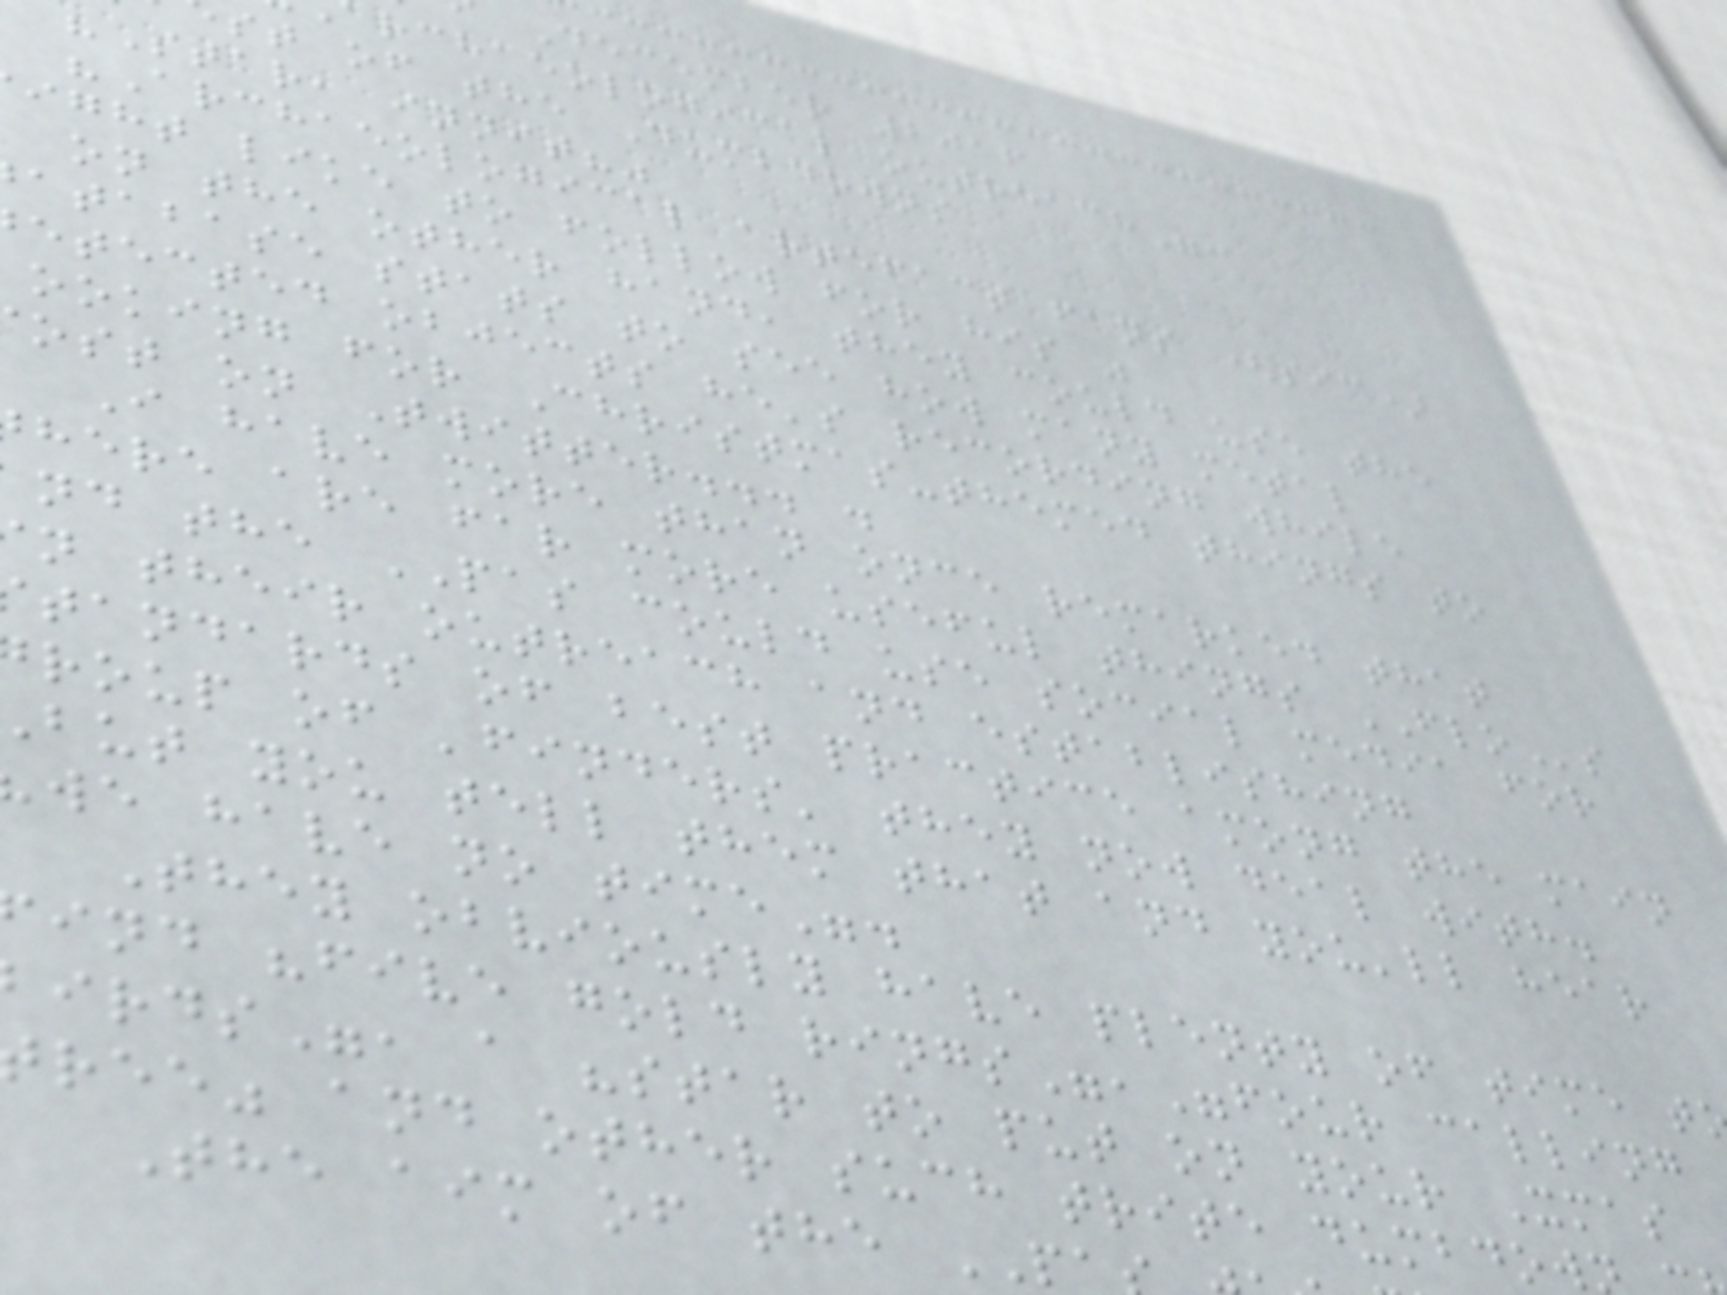December 2016
rchaeological outreach":
st of the Dumbdowns
"Star, innit?"
"Archaeological artefact fans (sic)
ight like to follow for his "
on the other hand, they could use the
atabase stats to see how many metal
etected objects he's recording while
ooking for Christmas-themed things to
ost on Twitter... .
I have more than once remarked that
here are far more useful things FLOs
nd the PAS could use social media for
n their outreach and establishing
tandards of best practice among the main
roup of 'finders' they now deal with.
but you tell them that and you'll hear
we have no time".
They obviously have plenty of time t
ind "five gold rings","four calling
irds", a "star to put on your Xmas
ree" and other such trite dumbdow
The aim of the
